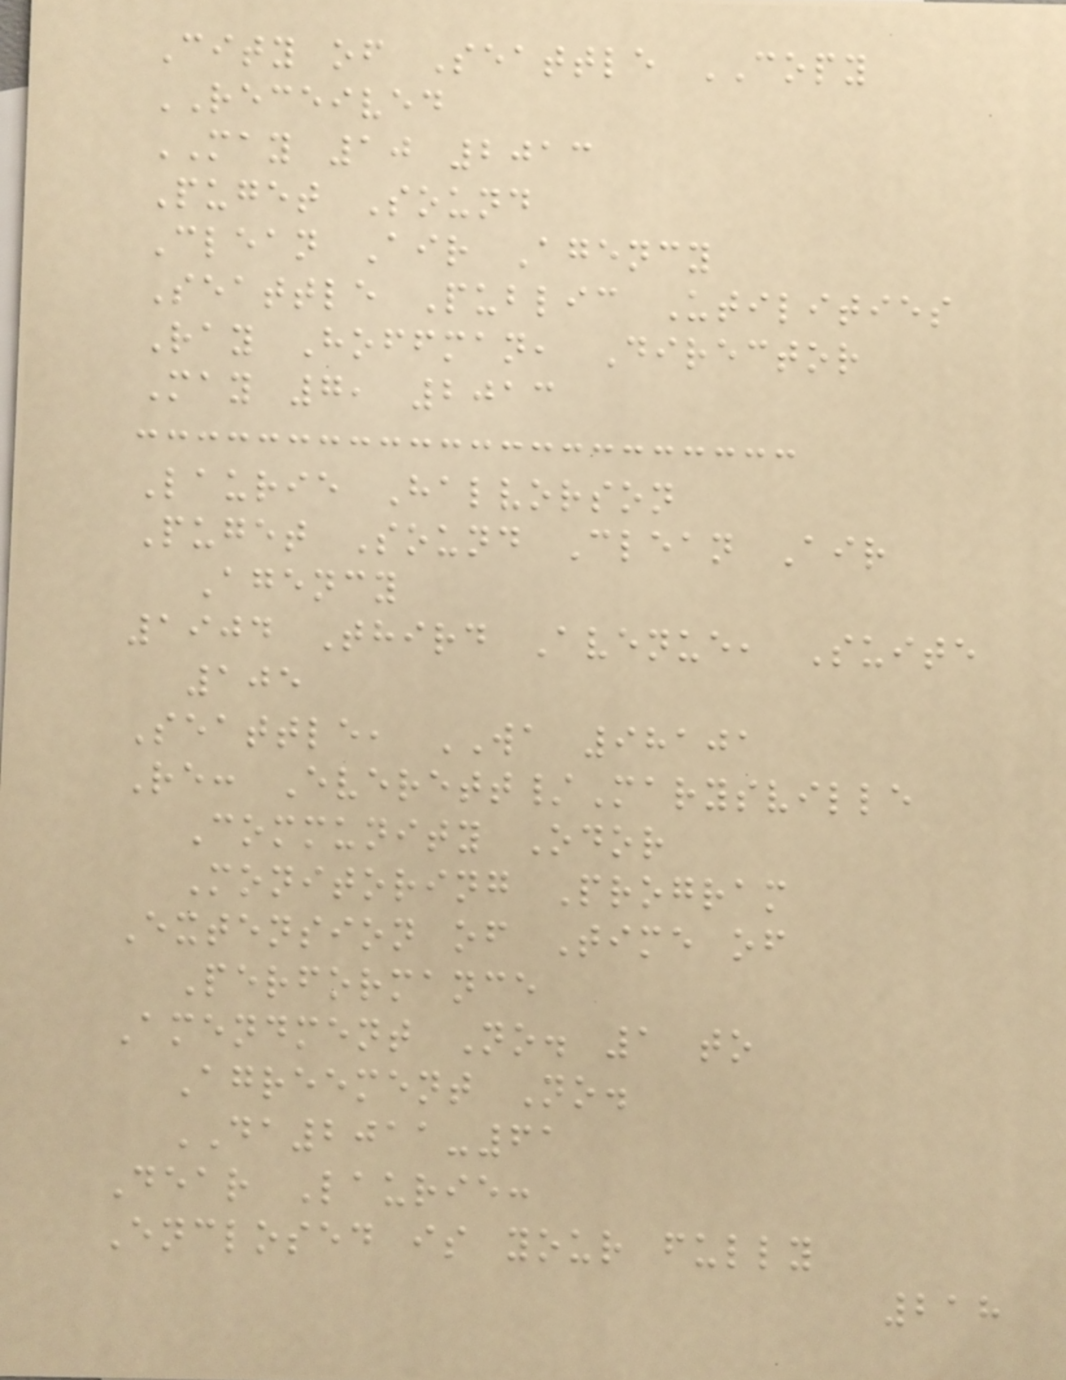City of Seattle COPY
RECEIVED
MAY 10 2013
Puget Sound
Clean Air Agency
Seattle Public Utilities
Ray Hoffman, Director
May 7, 2013
Laurie Halvorson
Puget Sound Clean Air
Agency
1904 Third Avenue, Suite
105
Seattle, WA 98101
Re: Everett/Marysville
Community Odor
Monitoring Program
Extension of Time of
Performance
Amendment No. 1 to
Agreement No.
DA2011-61
Dear Laurie:
Enclosed is your fully
218
